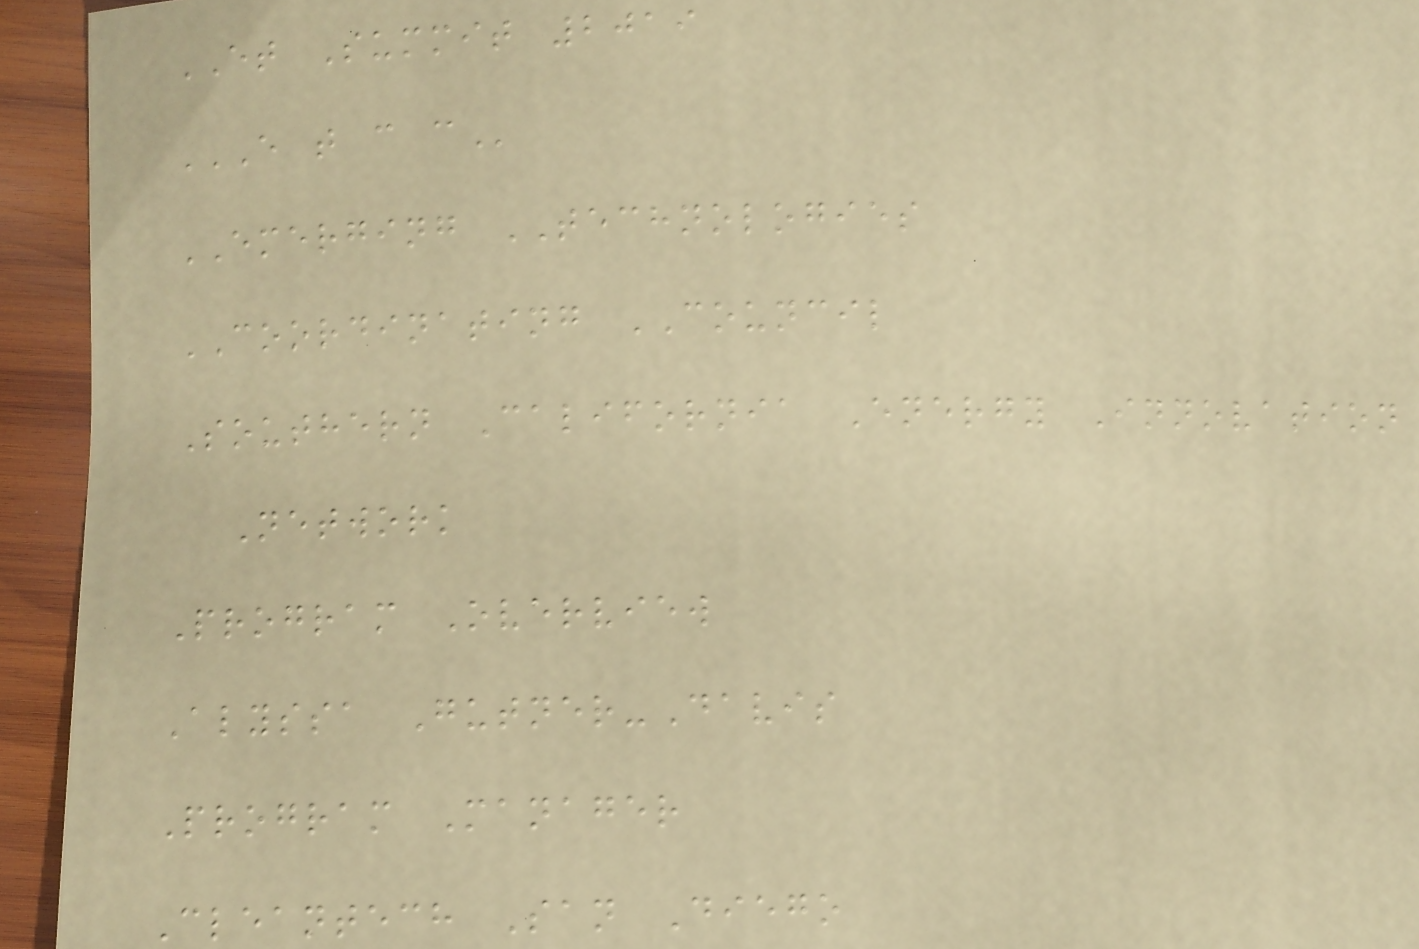ET Summit 2019
E T C C
EMERGING TECHNOLOGIES
COORDINATING COUNCIL
Southern California Energy Innovation
Network
Program Overview
Alyssa Gutner-Davis
Program Manager
Cleantech San Diego
